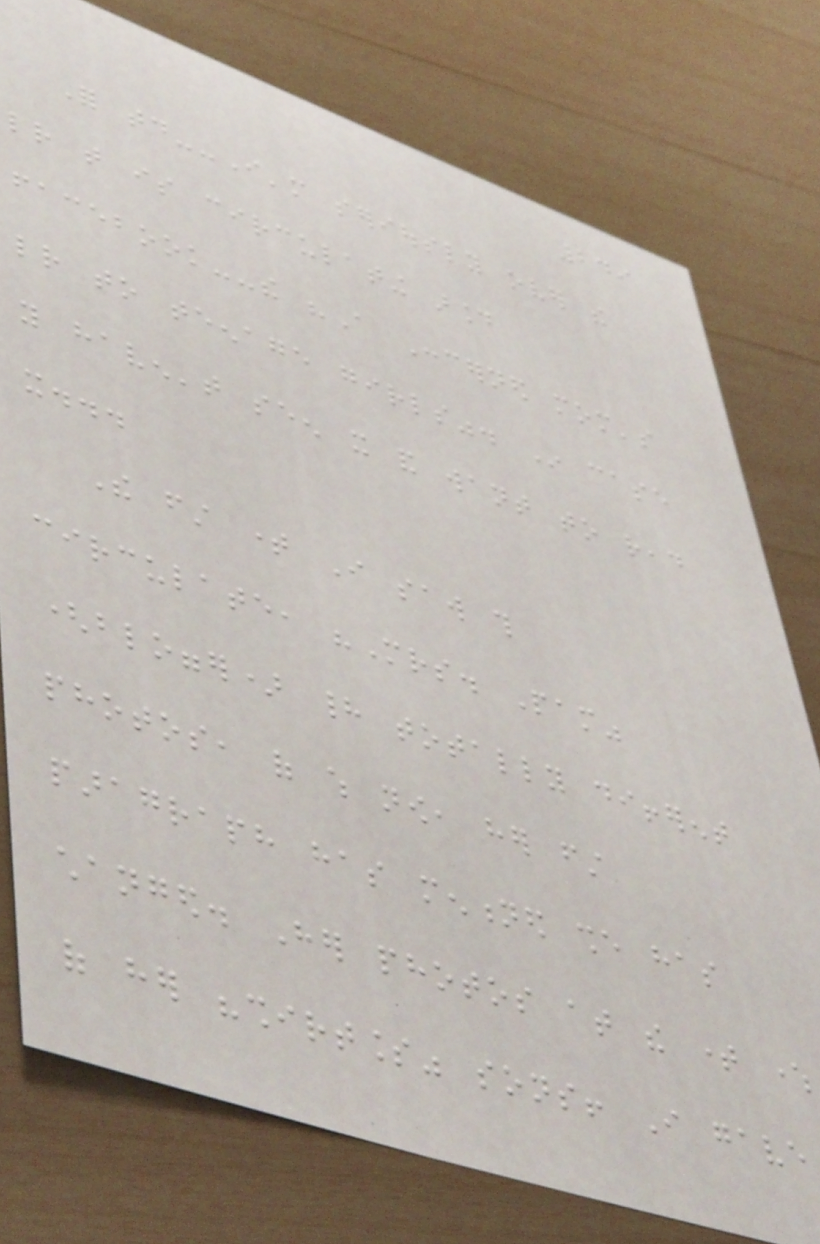249
For today--I'm seriously over the
letter that is circulating around
facebook--the "A Concerned mom's
letter to teenage girls". In case
you haven't seen it and want to read
it...
The first time I saw this
circulate, "Mrs. Pam"
(blogger) had totally different
photos, of which now, her first
paragraph has mentioned she has
changed. Her photos at the time where
of her "shirtless" sons! I gave
